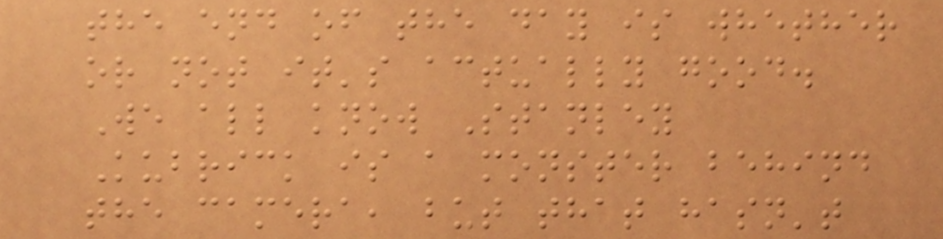the end of the day is whether
or not it's actually good.
We all know Stanley
Kubrick is a monster behind
the camera, but that hasn't
